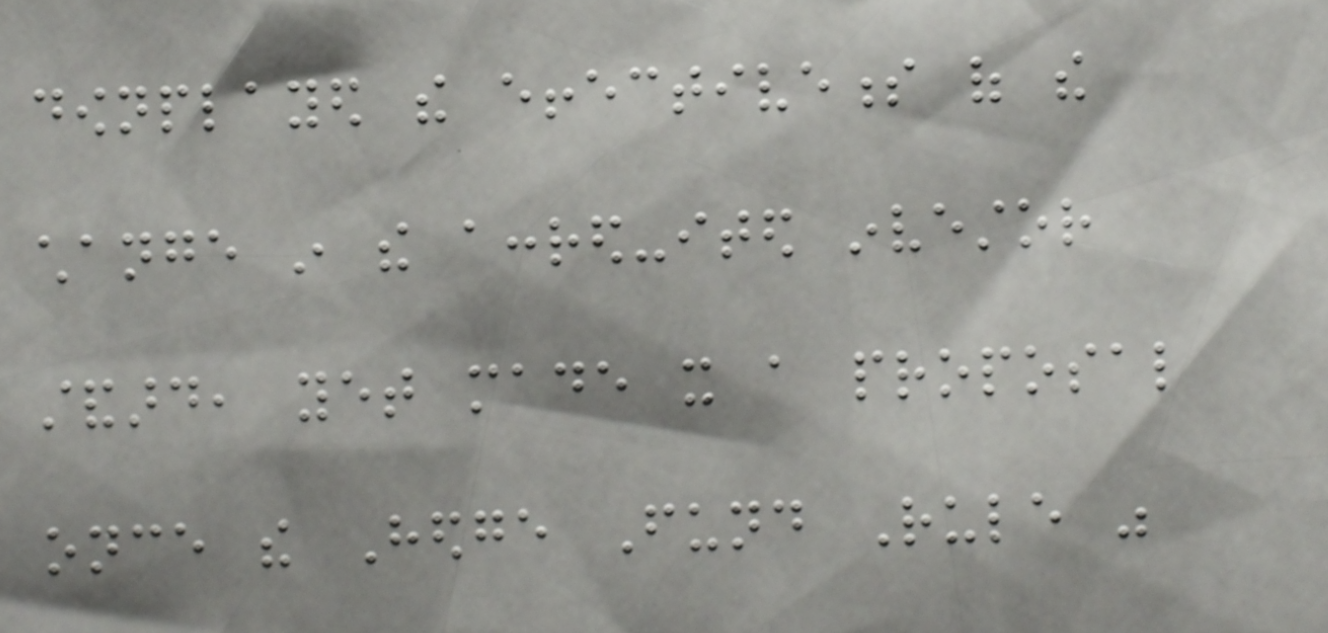downplayed the effectiveness of the
change in the accred-ited investor
standard, yet made it a proposal
once the Hedge Fund Rule was
